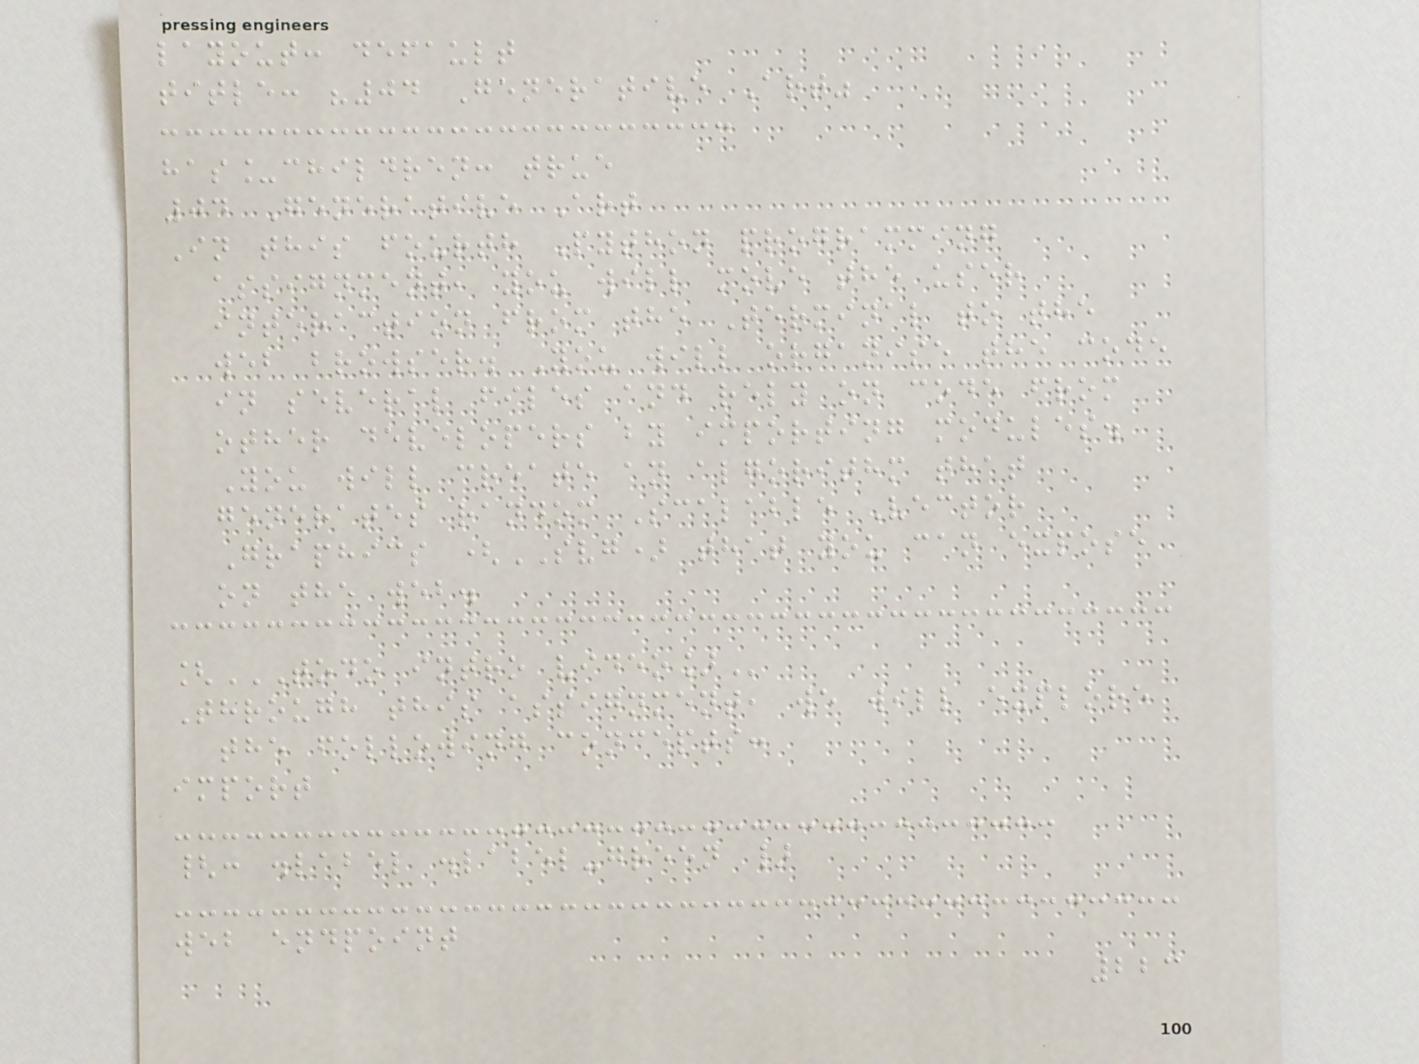layout: default
title: "04 Generative Art"
has_children: true
04 Generative Art
In this fourth Python programming
assignment, you will move the user
interaction from the Terminal to the
web browser. You will organise the code
in several files and rely on code from
other developers by importing modules.
You will create an algorithm that
generates random Scalable Vector
Graphics (SVG) that you can expose
on the web.
[TODO INTRO VIDEO]
Through this assignment, we will explore
the following concepts:
import
{: .label .label-green }
web endpoint
223
